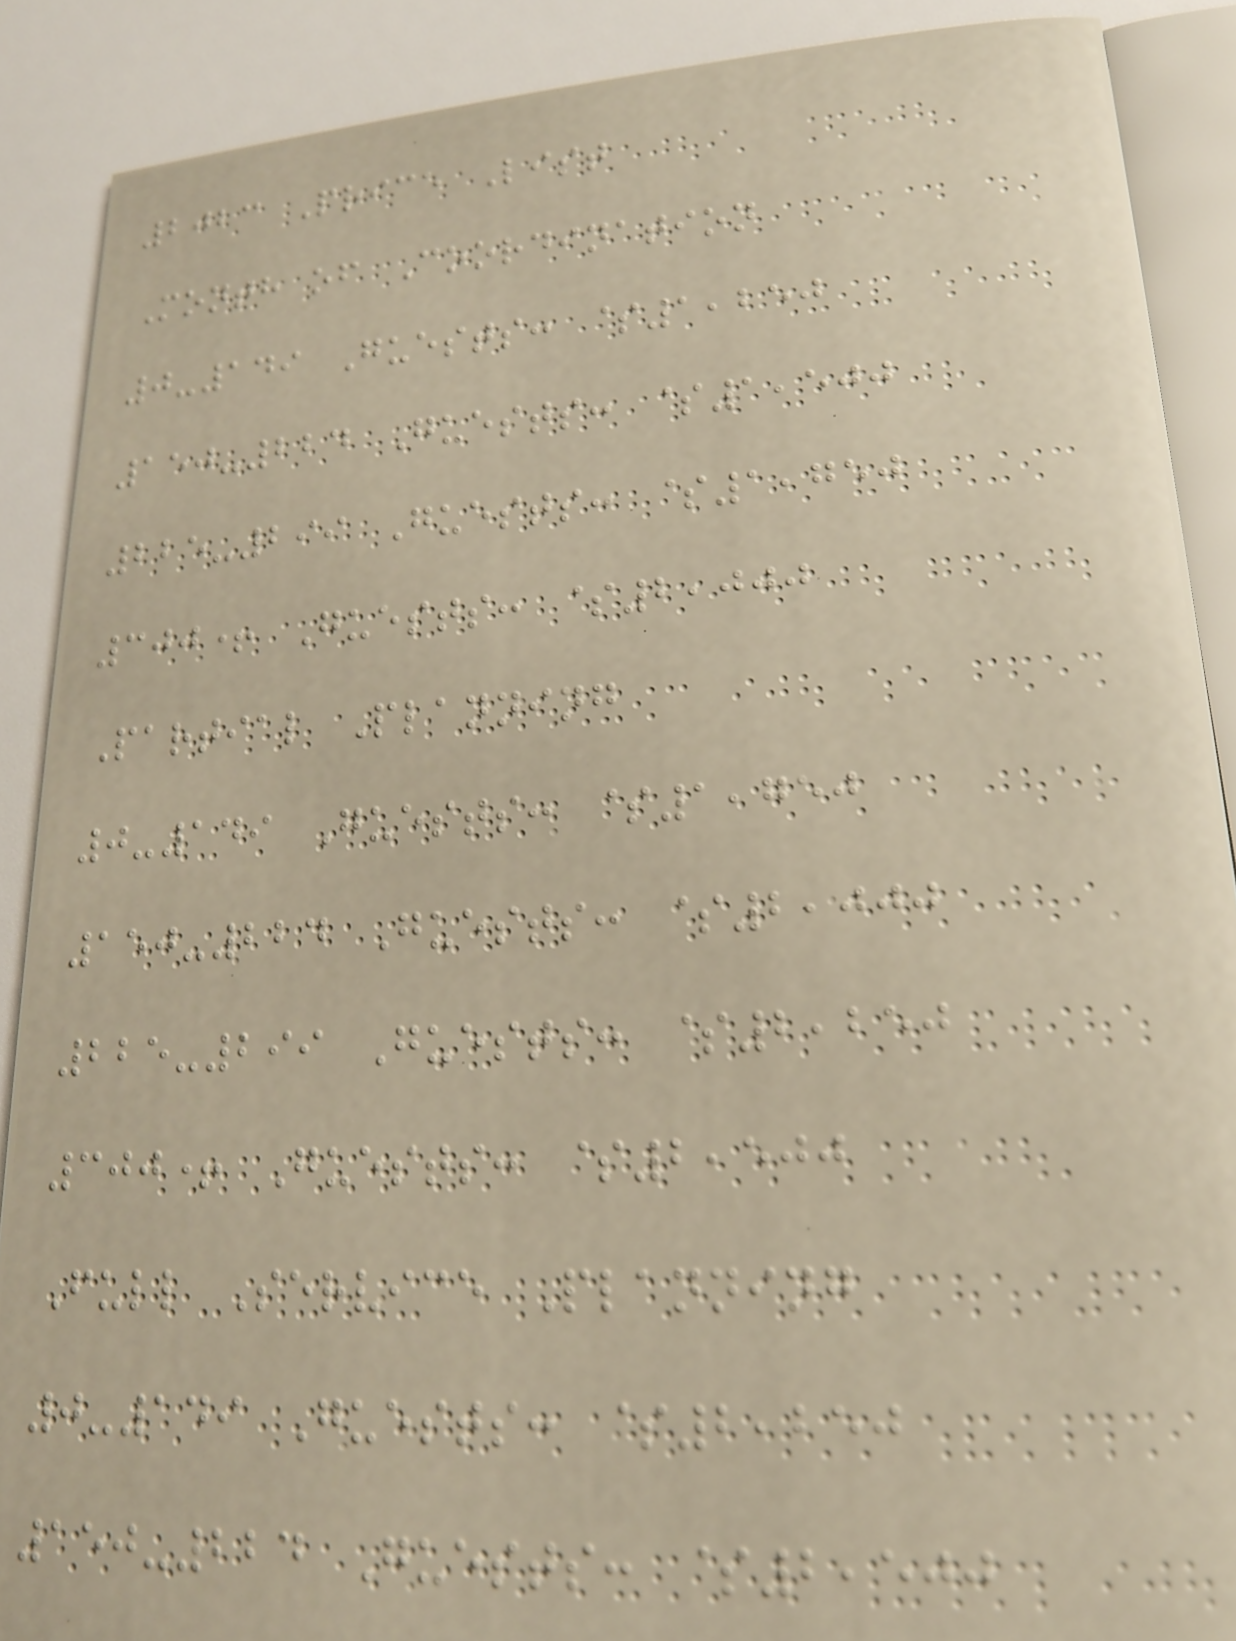2023 Price List
Month of Coordination
0-149 Guests: $1,250
150-224 Guests: $1,500
225-299 Guests: $1,750
300+ Guests: $2,000
Partial Planning
0-149 Guests: $1,750
150-224 Guests: $2,000
225-299 Guests: $2,250
300+ Guests: $2,500
Full Service Planning
0-149 Guests: $2,250
150-224 Guests: $2,500
